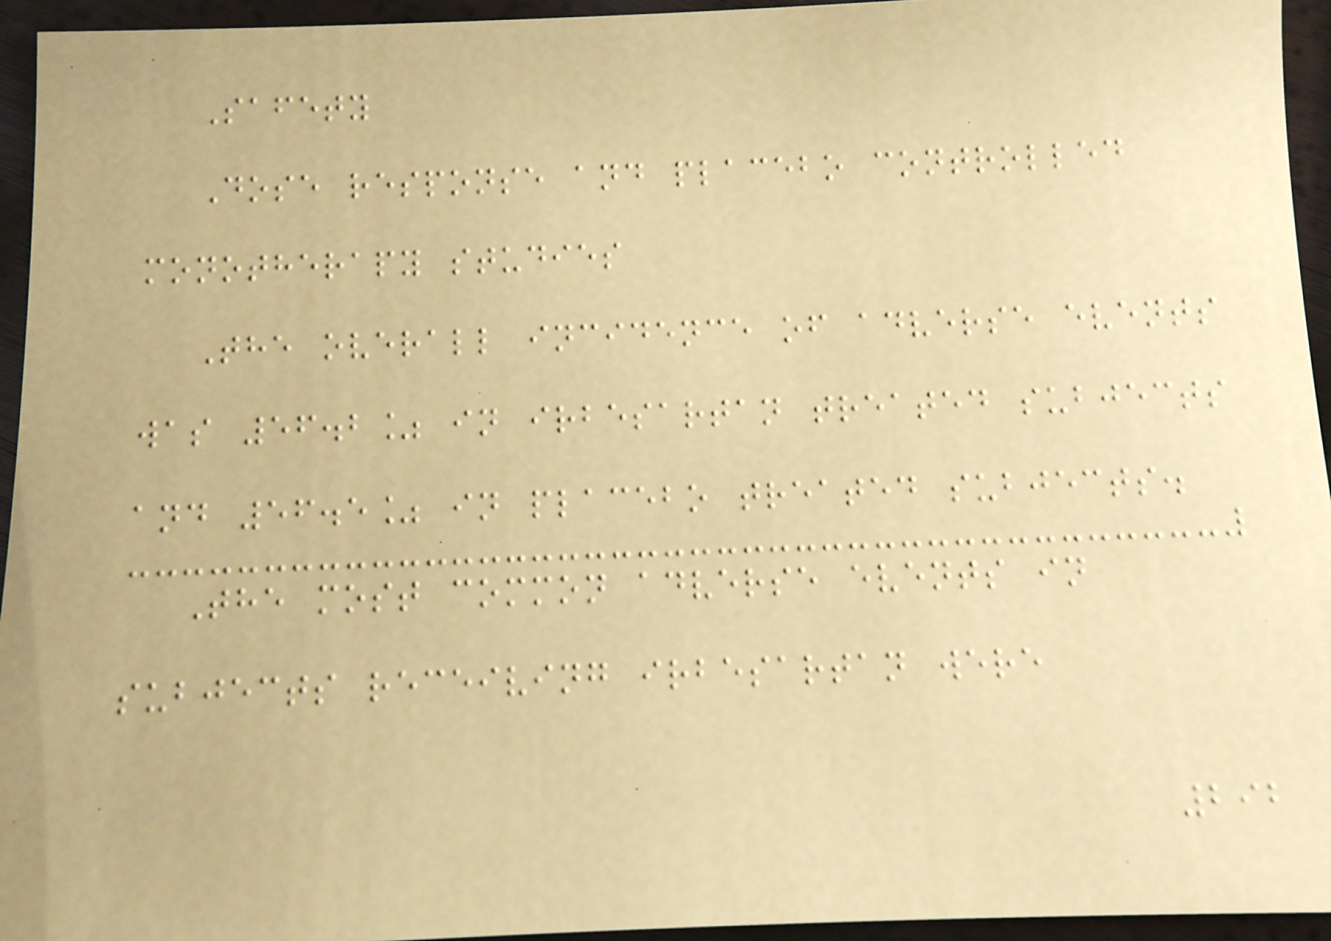Safety
Dose response and placebo controlled
monotherapy studies
The overall incidence of adverse events
was 56.2% in irbesartan treated subjects
and 56.5% in placebo treated subjects.
The most common adverse events in
subjects receiving irbesartan were
292
